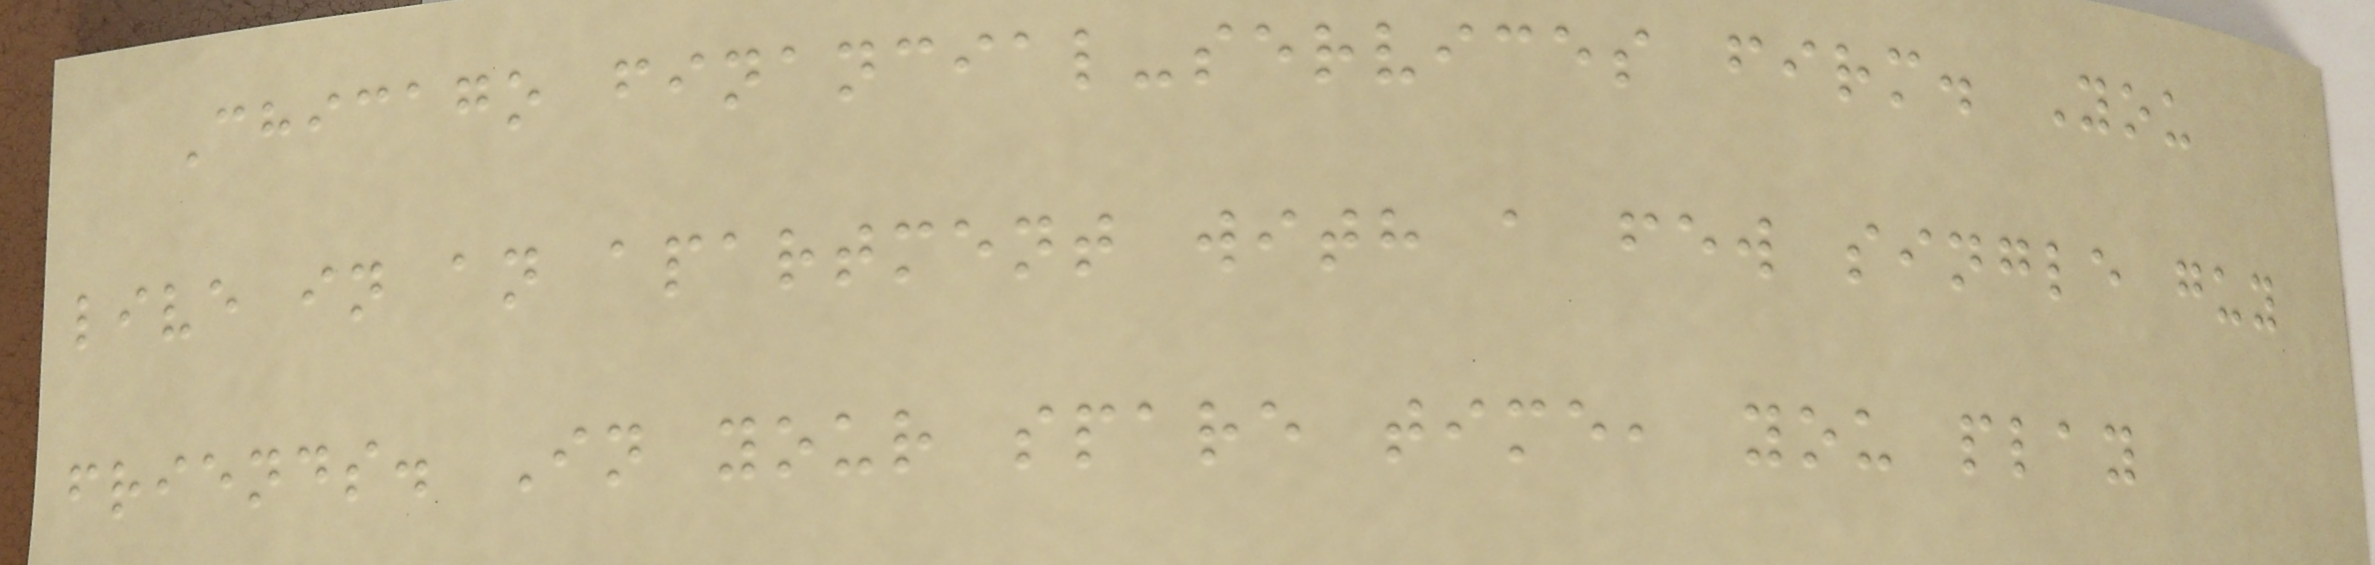Chicago financial-services firm. You
live in an apartment with a few single guy
friends. In your spare time, you play
